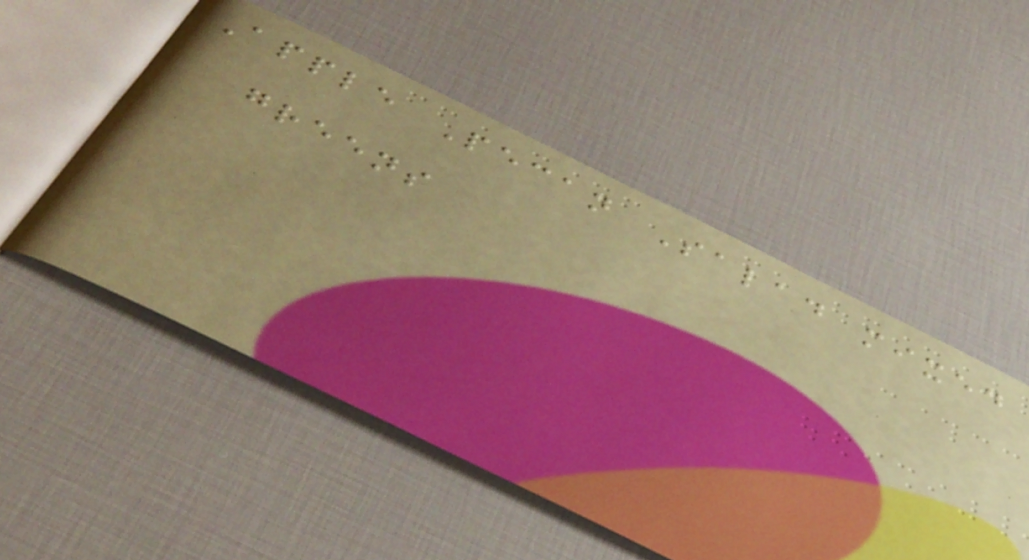Apple Pecan Salad mixed
greens
